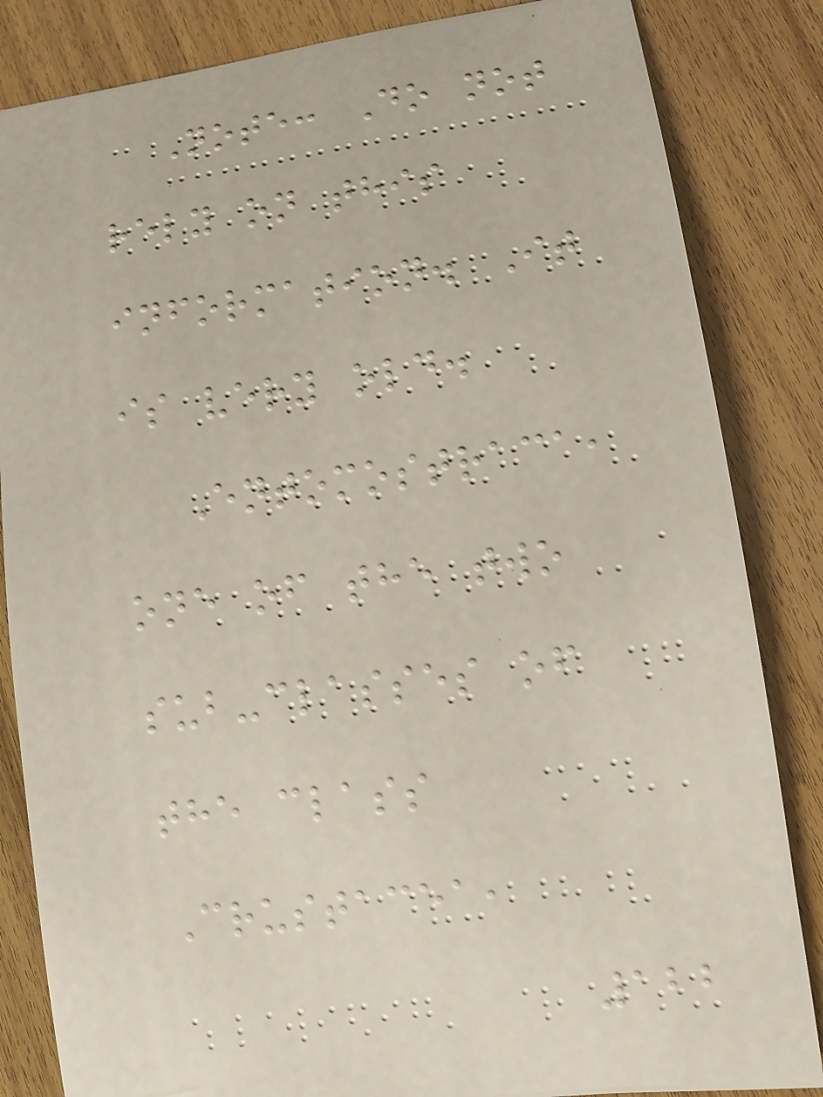Note: Do not
rely on this
information. It
is very old.
Entomostraca,
one of the two
sub-classes of
the class
Crustacea,
122
